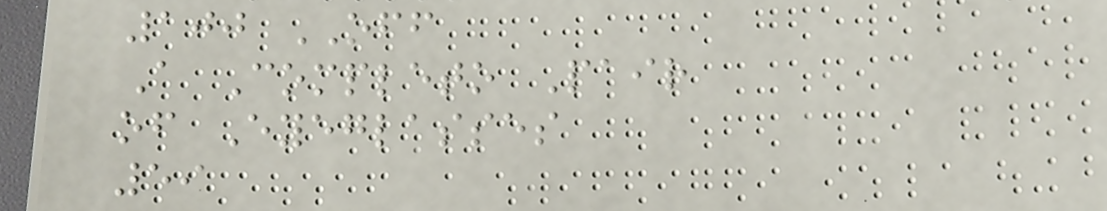100 OFF
A Completo Pair
of Eyeglasses
59
